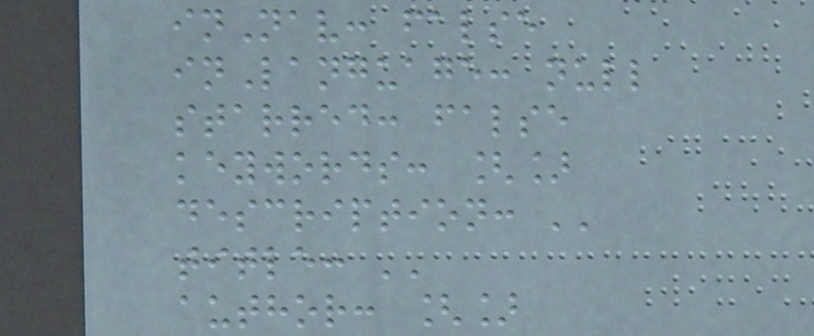inNav: false
inLanguage: null
starred: false
keywords: []
description: ''
title: ''
author: []
